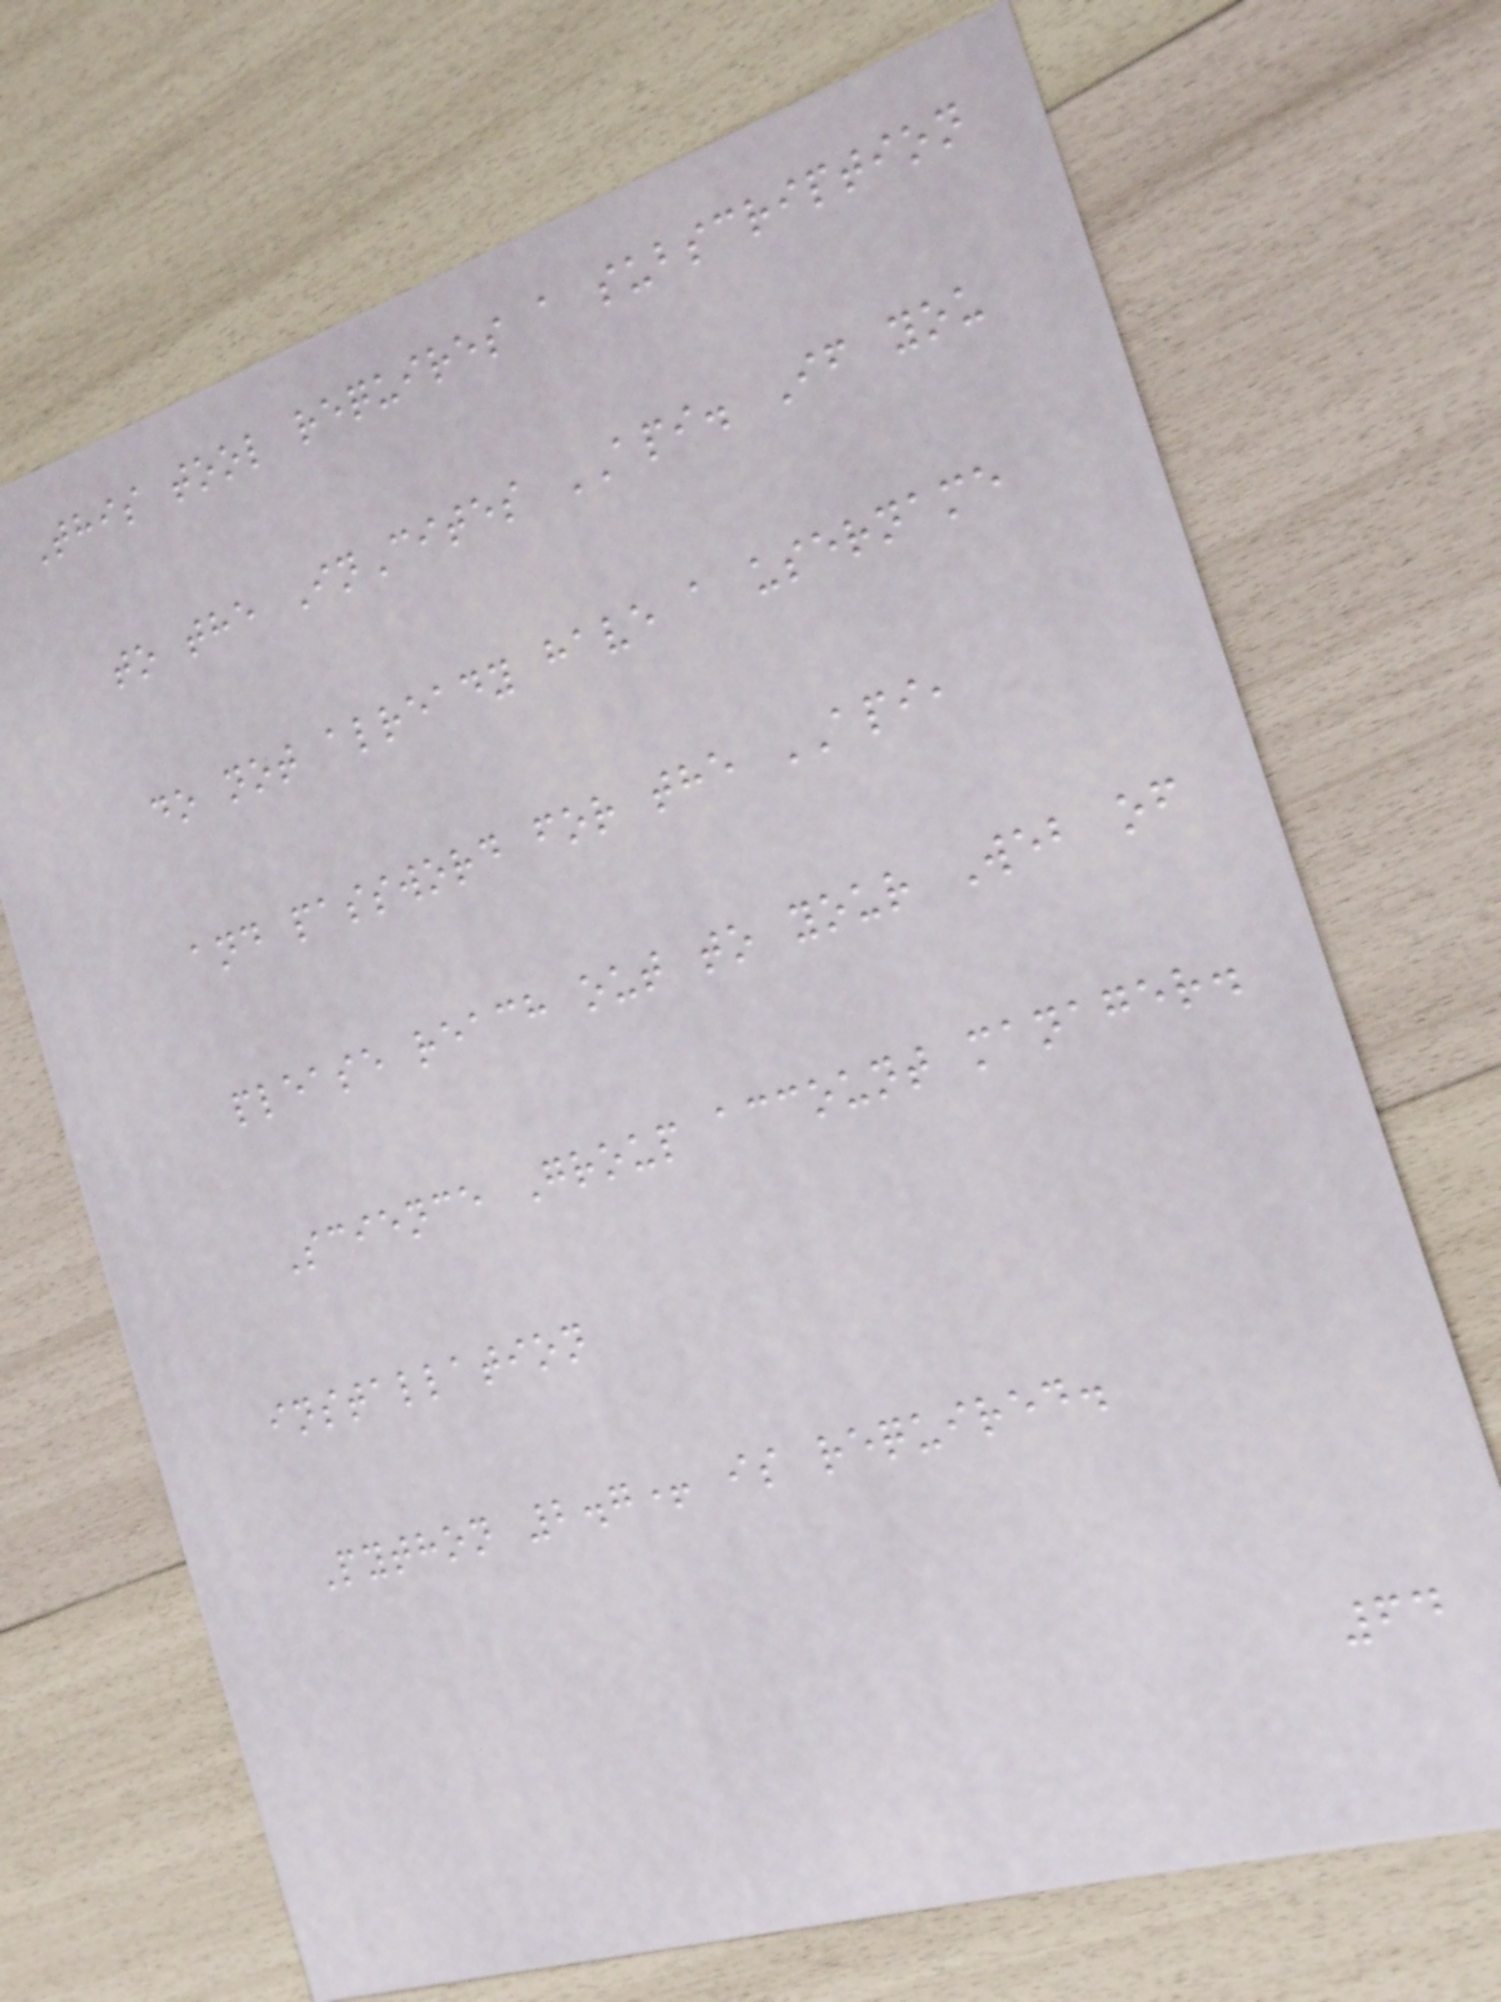This tool requires a subscription
to the InCites API. If you
do not already have a username
and password for the API,
please reach out to your Web of
Science Group account manager.
installation
Python 2.7+ is required.
64
